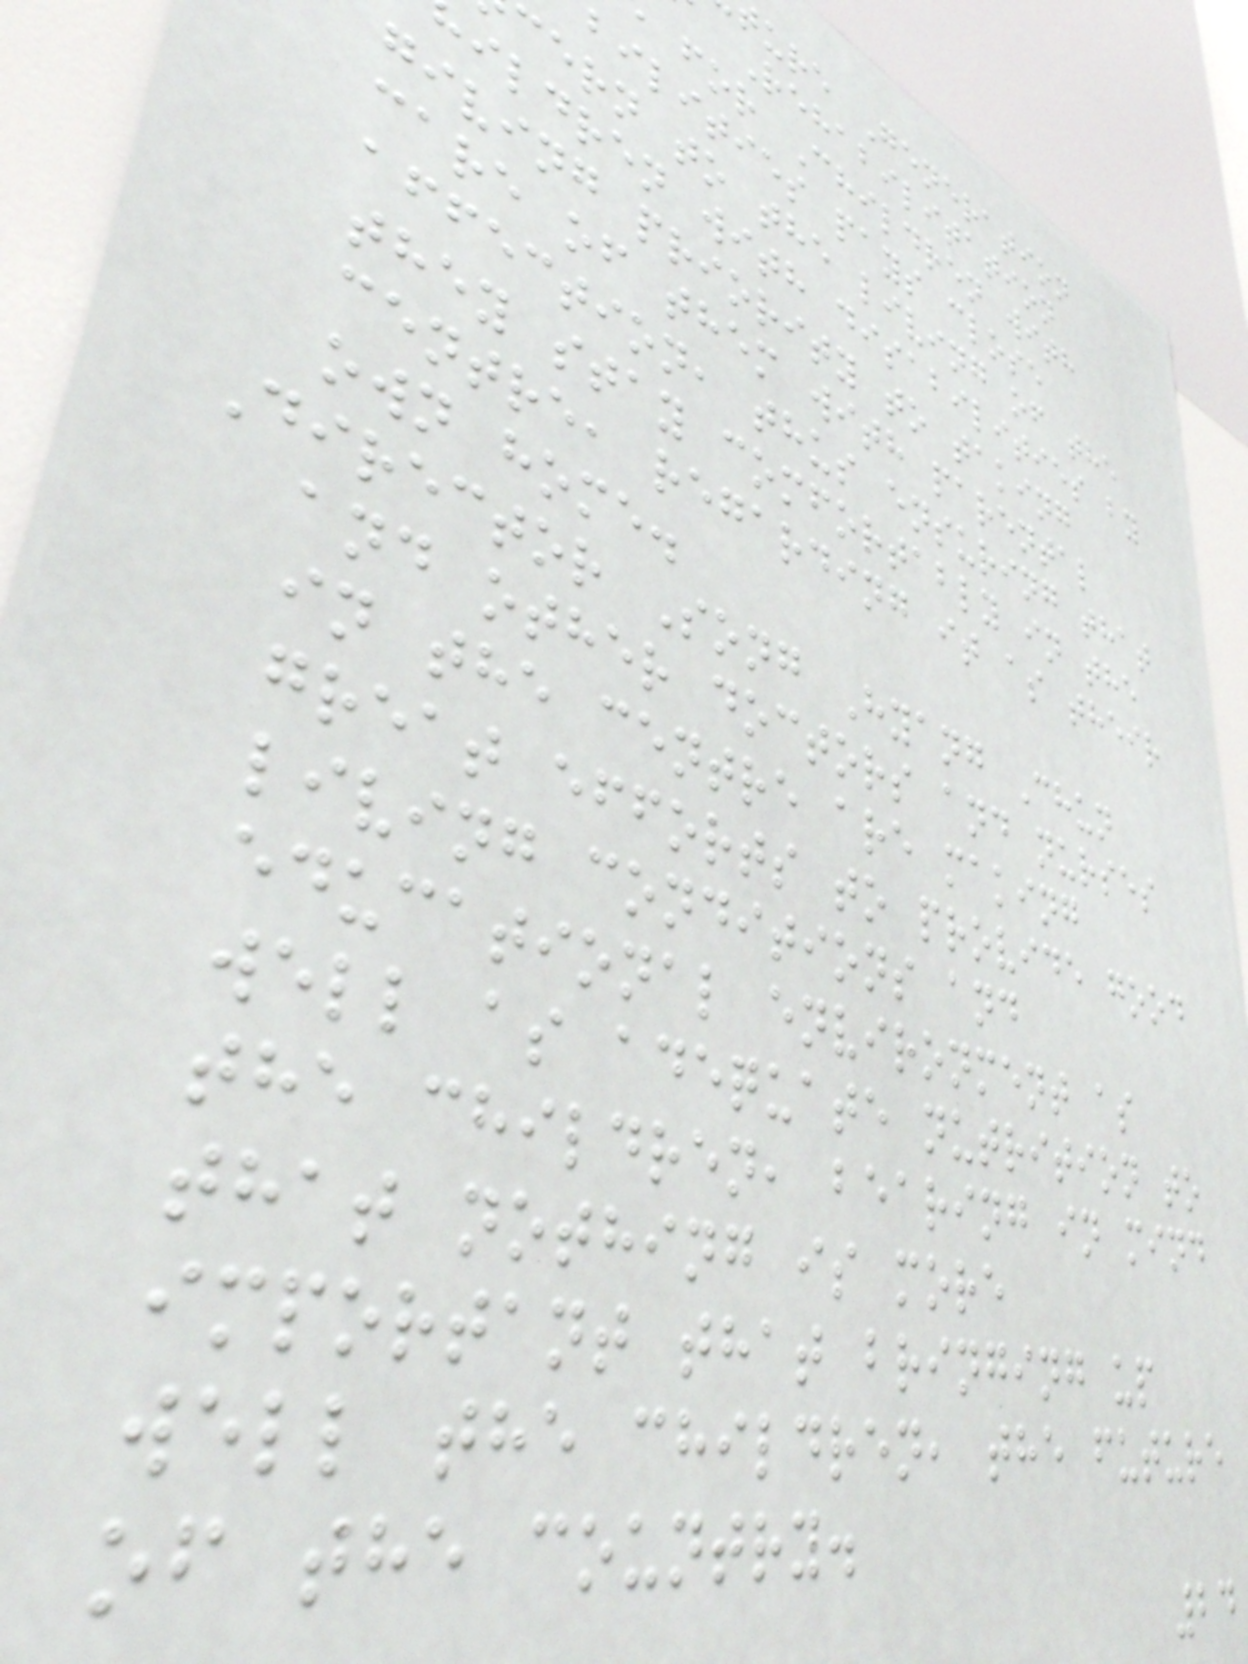ure Generation
Rehabilitation
for Children with
bilities pays close
cern to the living of the
ildren with disabilities by
giving priority to taking
care of them with parental
affection, thus ensuring that
they stay comfortably in the
centre, regarding it as their
own home.
Director Song Hyang Chun
and other doctors and nurses
in the centre are making
great efforts to provide good
living conditions and
educational environment as
well as adequate nutrition to
the children, bearing in mind
that nothing is more
important that bringing up
well the children, the future
of the country.
24
